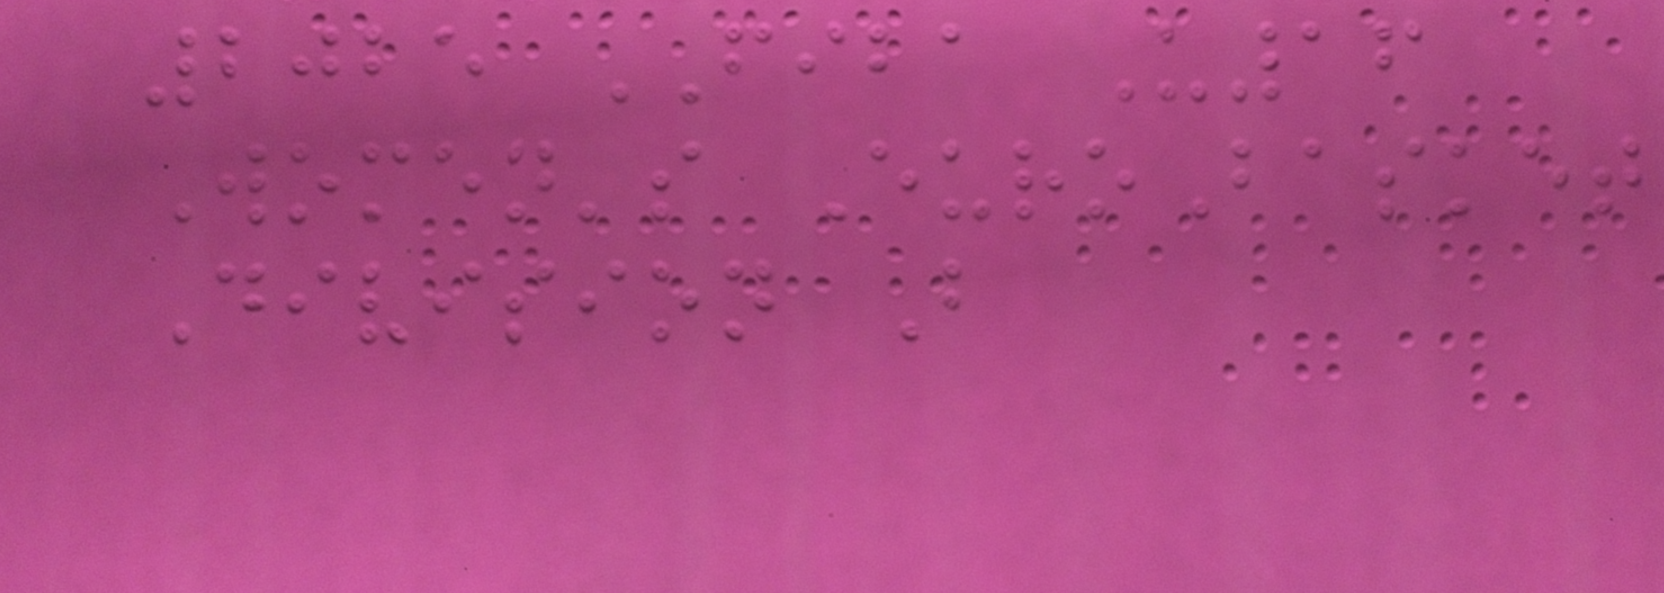2025 FIBA U16
Women's EuroBasket
Division B
